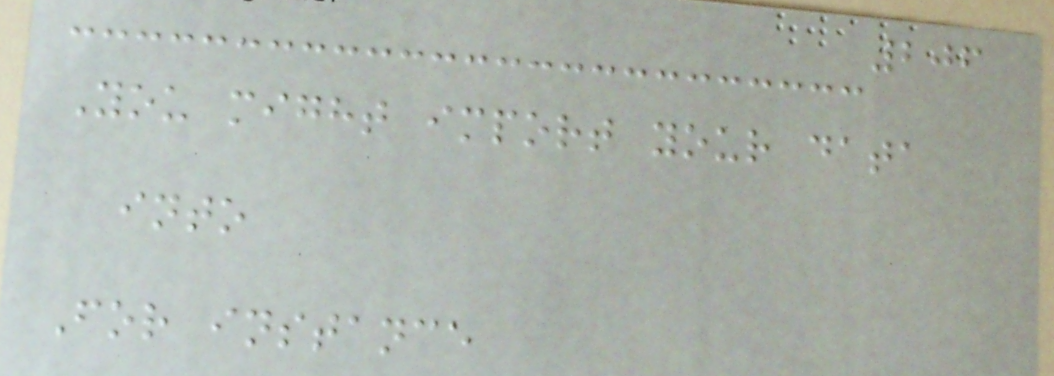206
You might import your data
into
For instance
